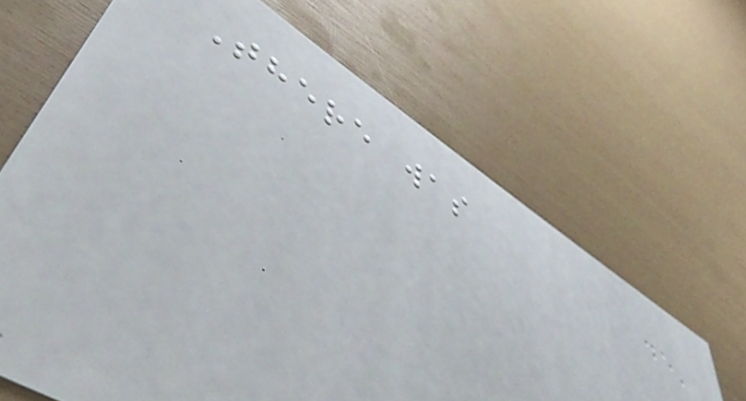There was
